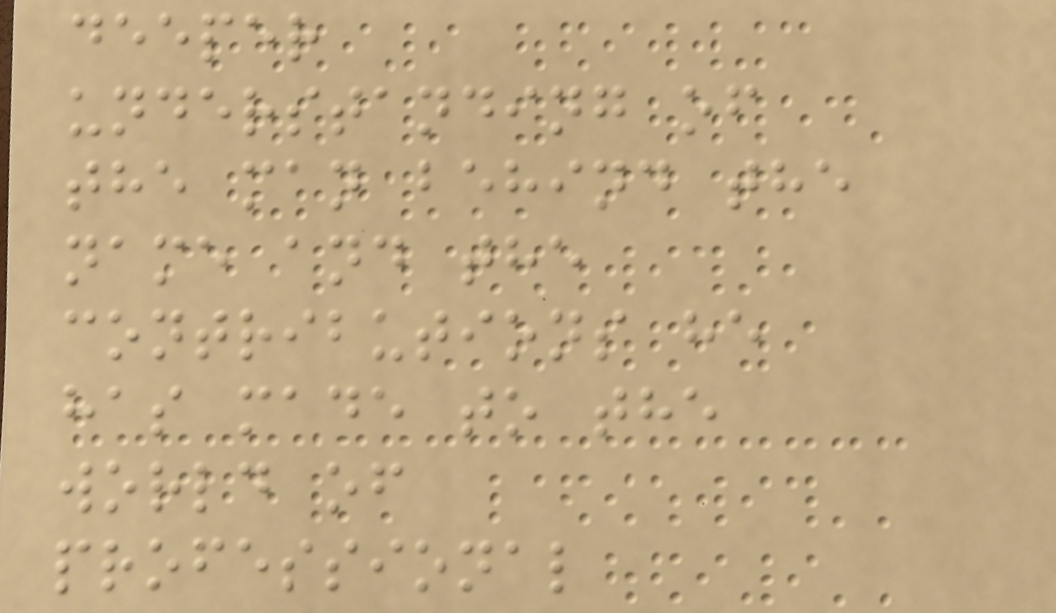deeper
understanding of
the man behind the
name and the
contributions he
has made to the
world of
professional
